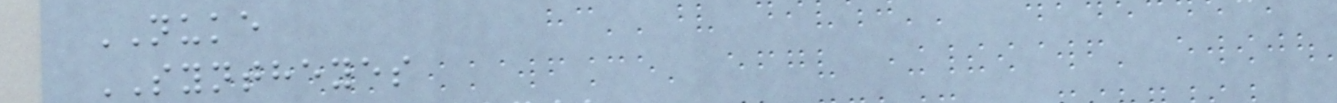NUKE
SYNTHEYES
